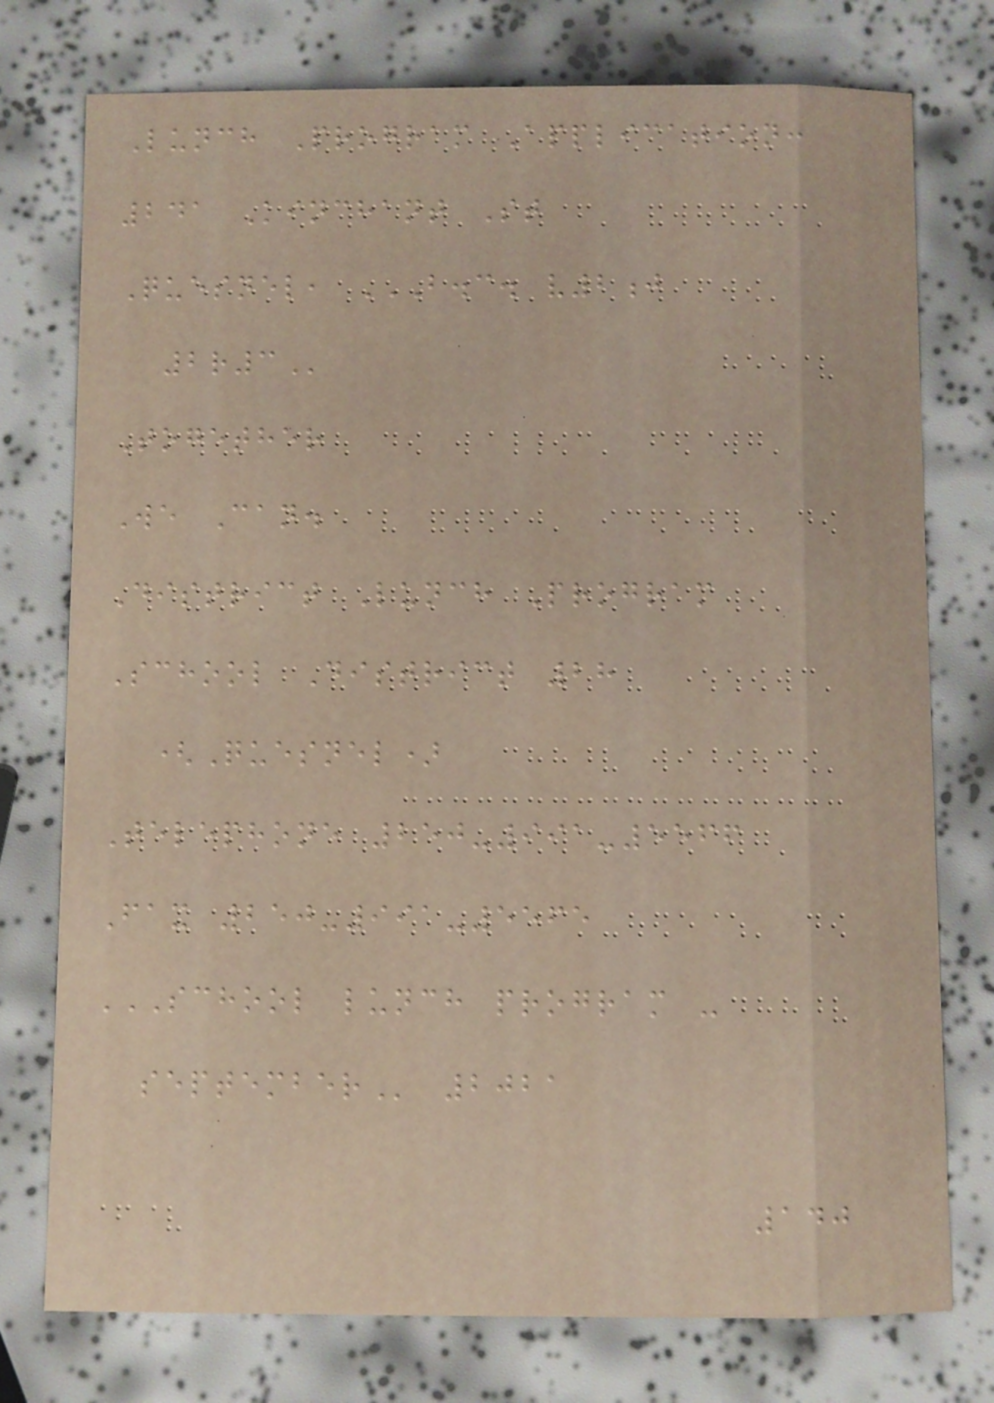Lunch Program Application:
241 Kinchant St
Quesnel, B.C. V2J
2R3
Together
We Can.
District Lunch Program
School District 28
(Quesnel)
Telephone 250-991-5566
Fax 250-991-5565
SCHOOL LUNCH PROGRAM -
SEPTEMBER 2021
140
